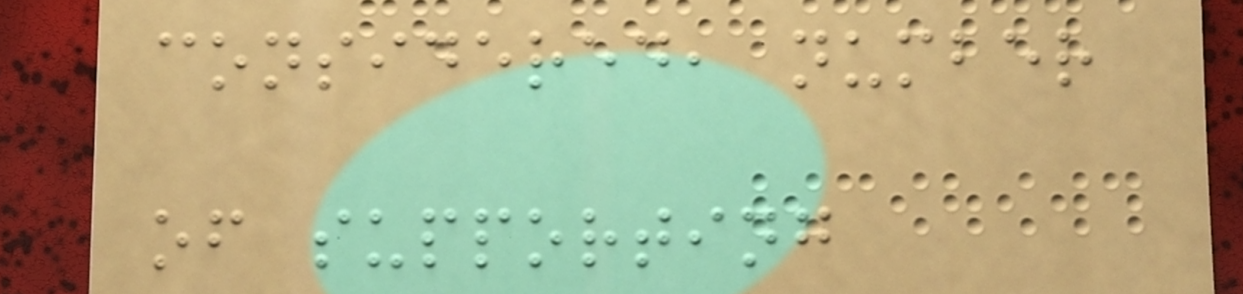considered, number
of supporting
